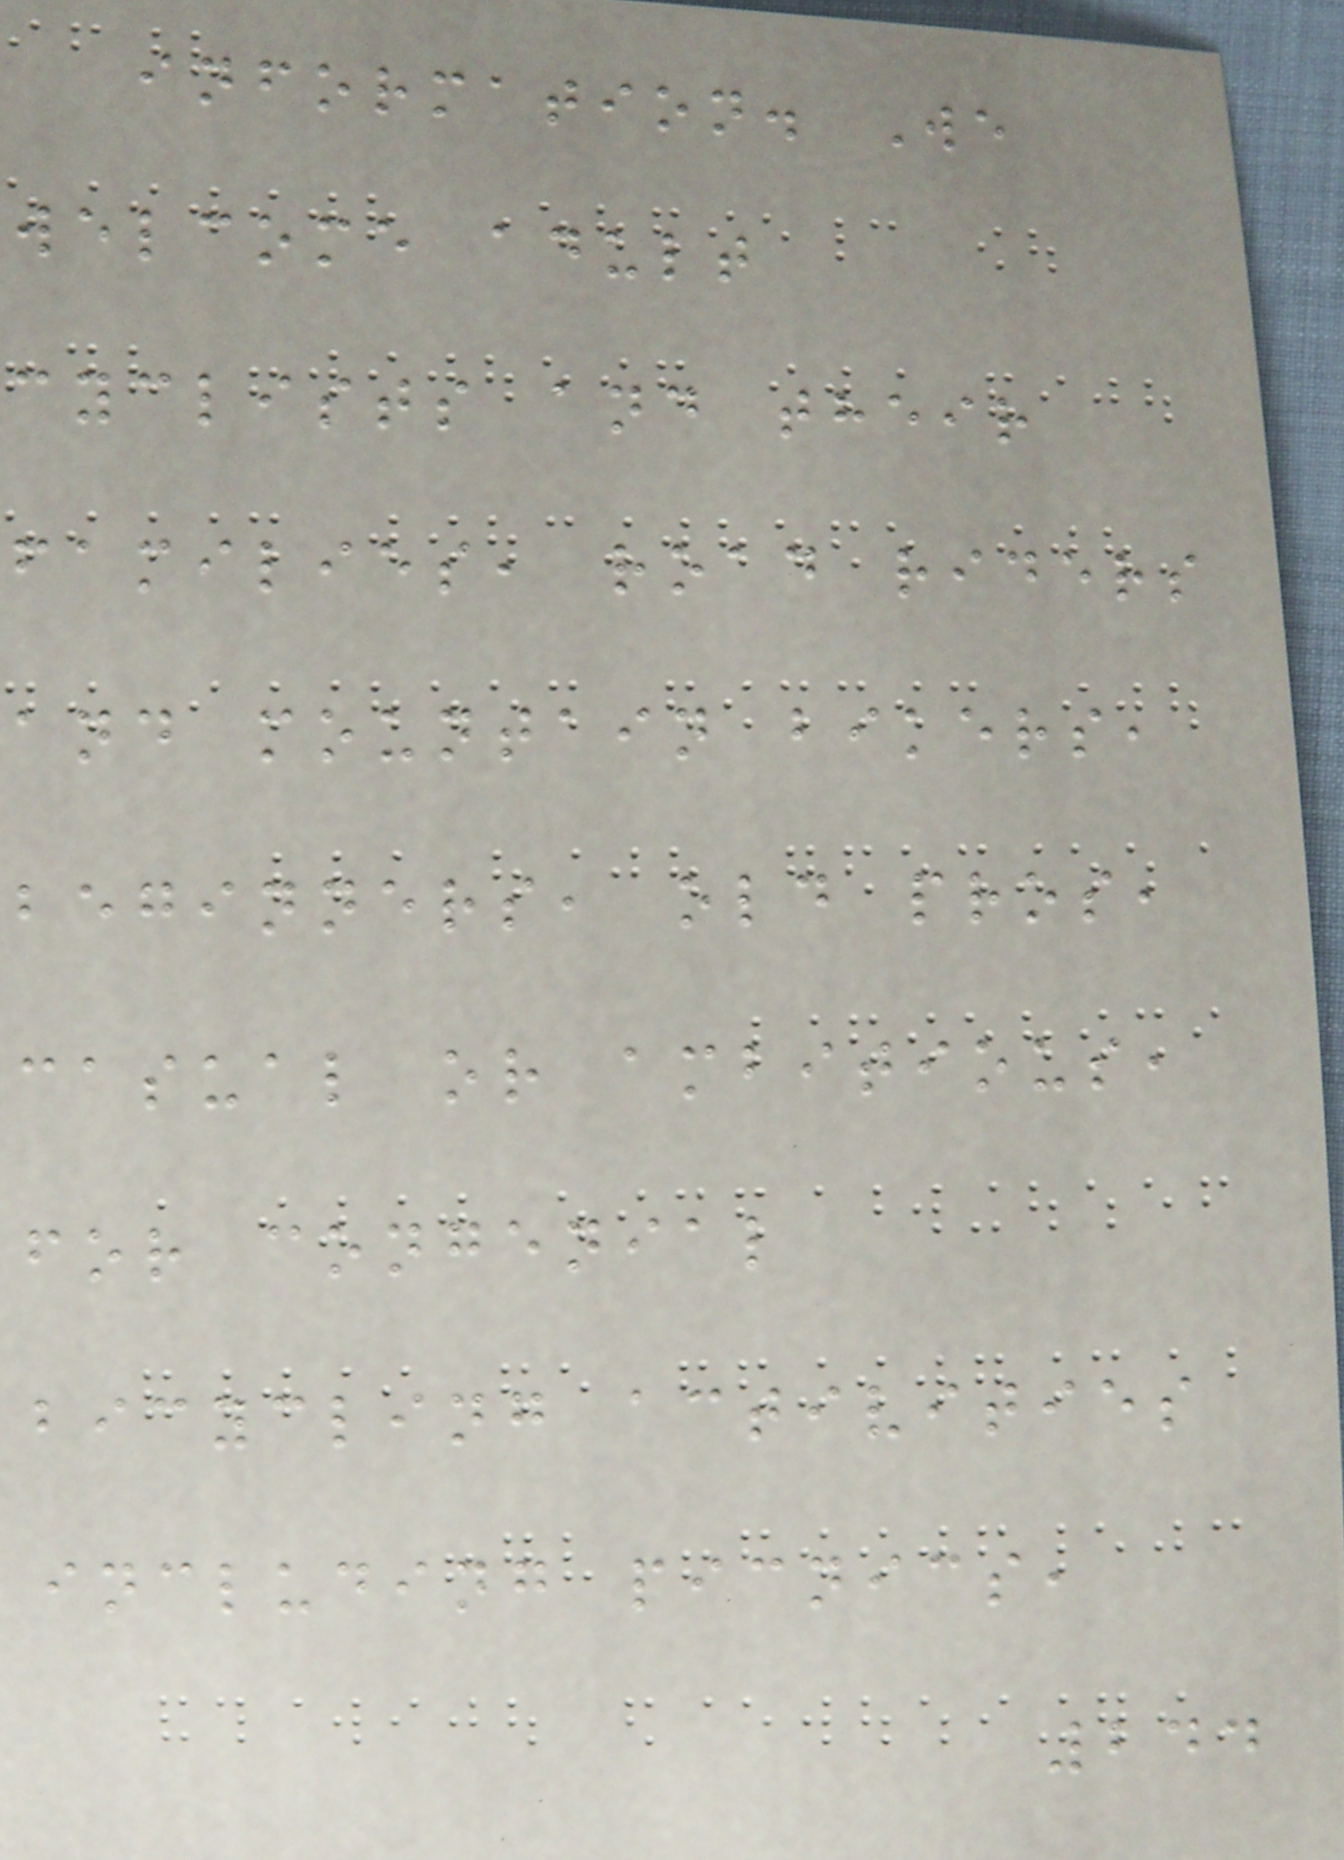information. We
welcome adult
cyclists and their
families, road riders
and mountain bikers,
beginners, old pros,
casual or ambitious,
for congenial
bicycling activities
including picnics,
244
